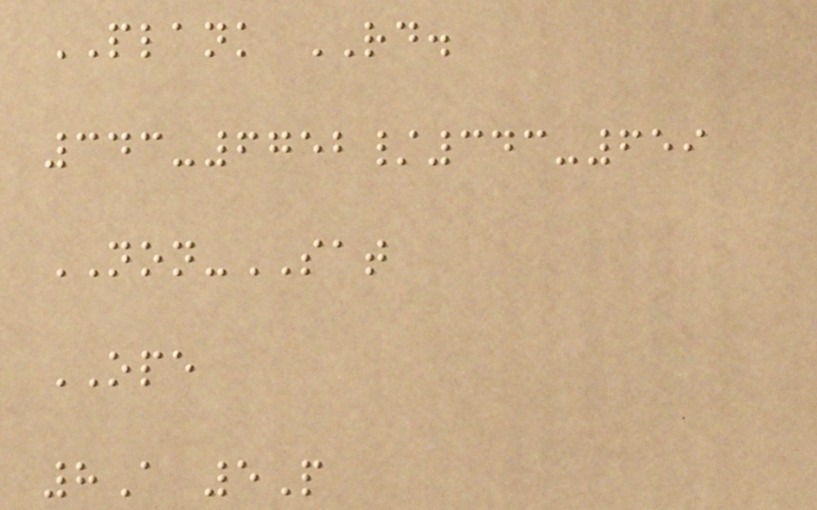PLANK RD.
343-6752/343-659
NON-SAT
OPE
8A 5P
